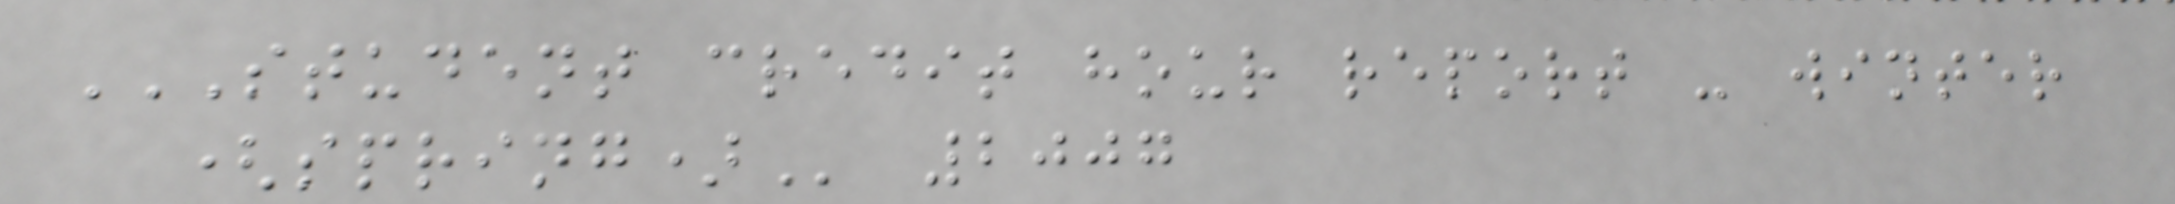STUDENT CREDIT HOUR REPORT - WINTER
(SPRING) 2007
